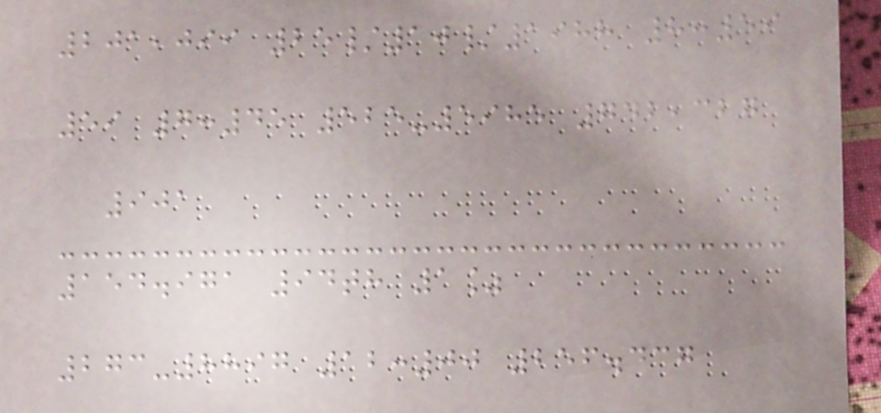201,099 25/10/1988 8:59
59 7:45 525-5985 742,327
901
154.971 94th 1%
273-8897 12:00 256.437
